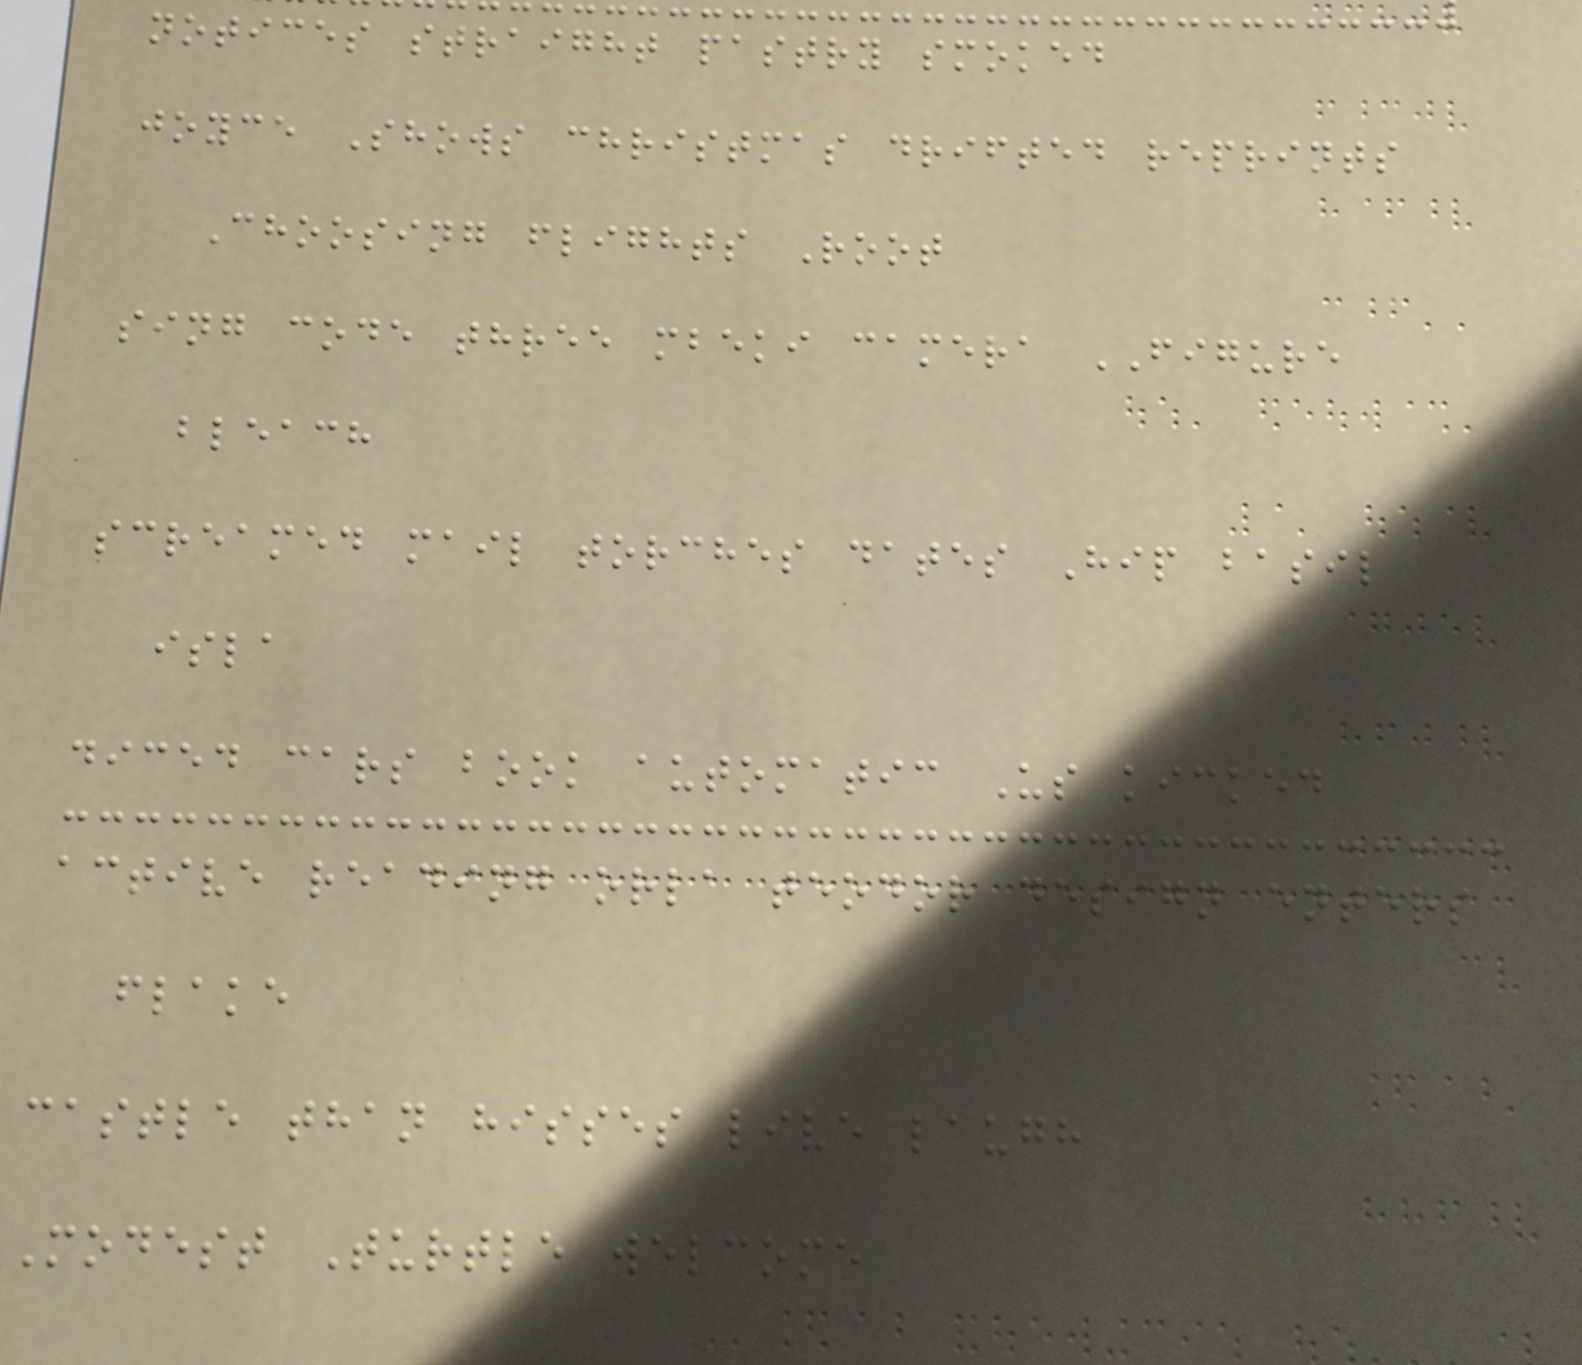notices straight pastry smoked
joyce Shows christmas drifted reprints
Choosing flights Root
sing code three mbeki camera FIGURE
bleach
screamed mail torches dates Hip basil
isla
diced cars book automatic Us kicked
active reading orla teodor design enters
flake
castle than hisses live laugh
Modest Turtle welcome
